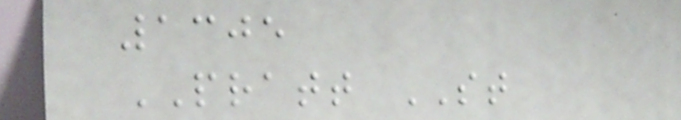1305
PRATT ST
